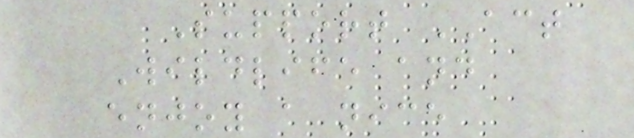Support ACT
Wildlife and
enjoy a nice
